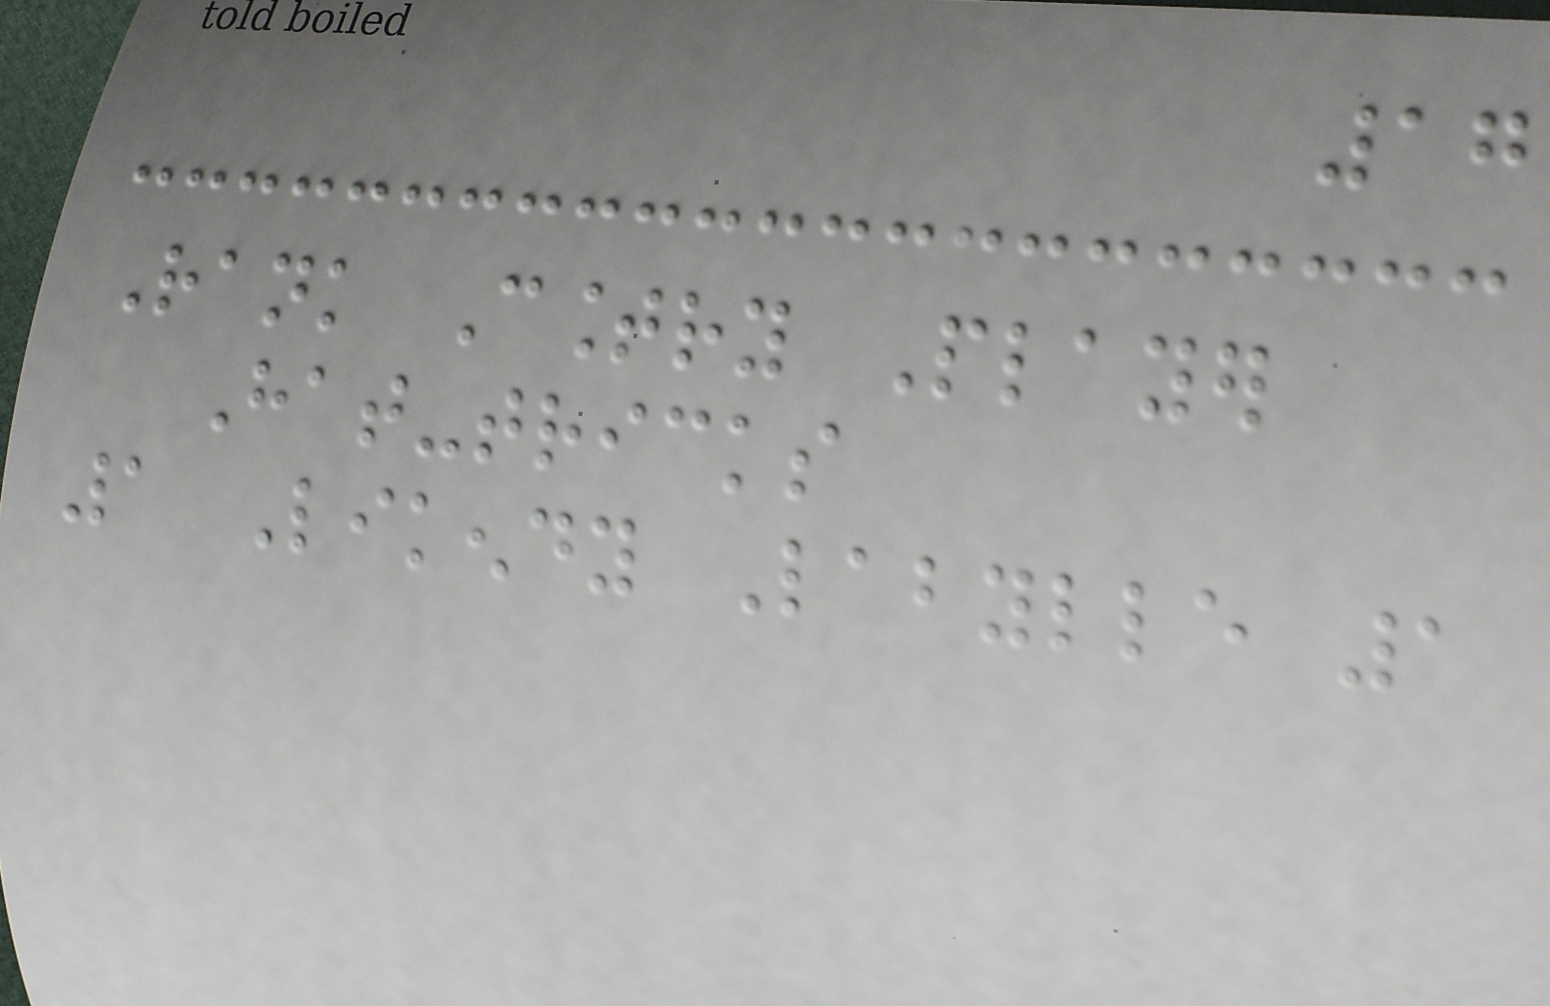17
Rank Country Player
Hat-tricks
1 Likendy Labylle 1
